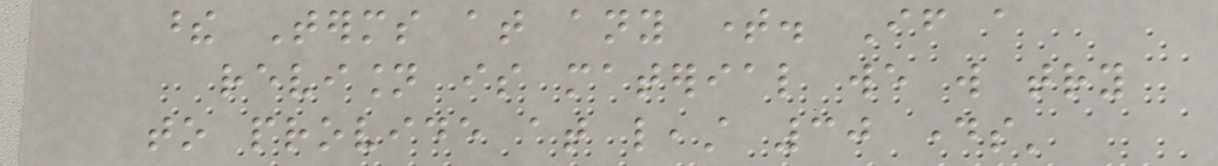these Terms at any time. If a
revision is material we will try
to provide at least 30 days'
